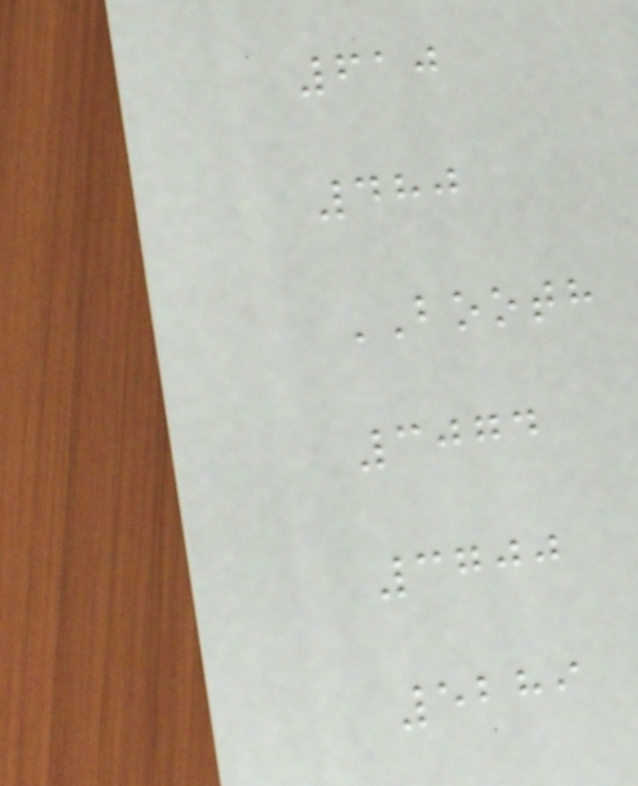610
480
BOOTH
3074
3700
5289
